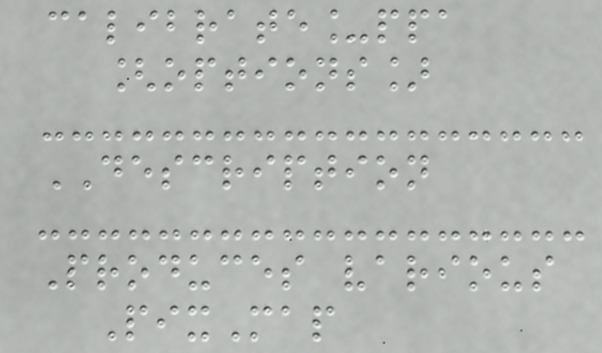calibrate_ppa
[options]
DESCRIPTION
Produces various
PixMap
